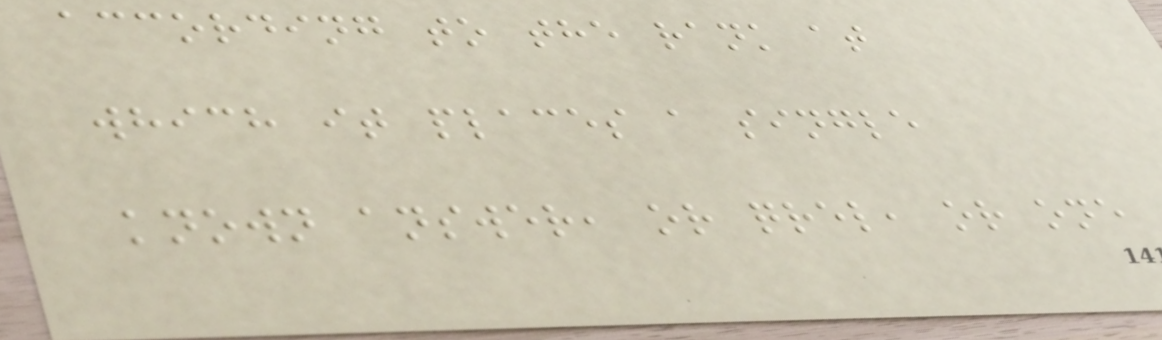according to the rank at
which it places a single
known answer, or qrel, or one
